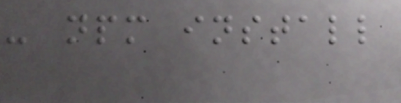- npm install
